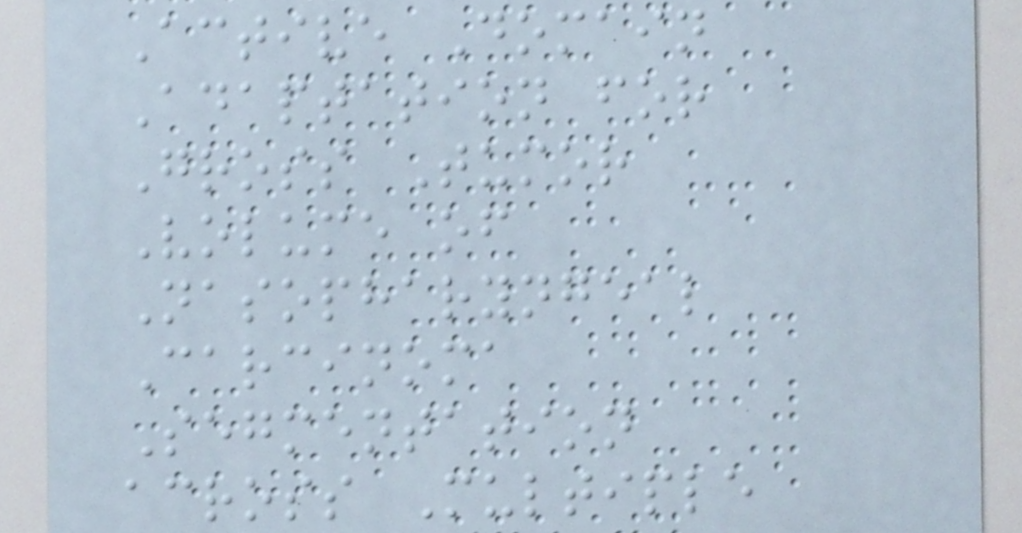Active Domain
Adaptation for
Gross Tumor
Volume of
Nasopharyngeal
Carcinoma
Segmentation
across Multiple
